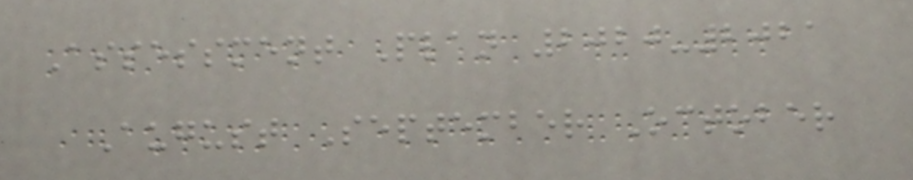Assessment Plan 2020-2021
August September October
